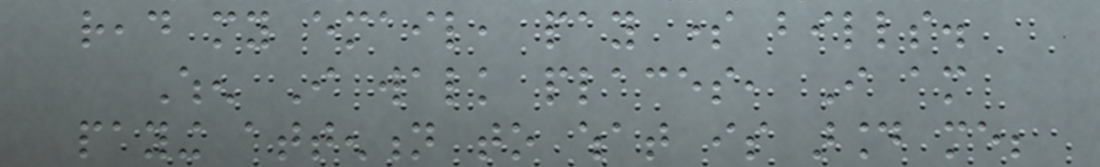read my email, pay some bills.
When I walk places, I am
paying attention to what is around me;
